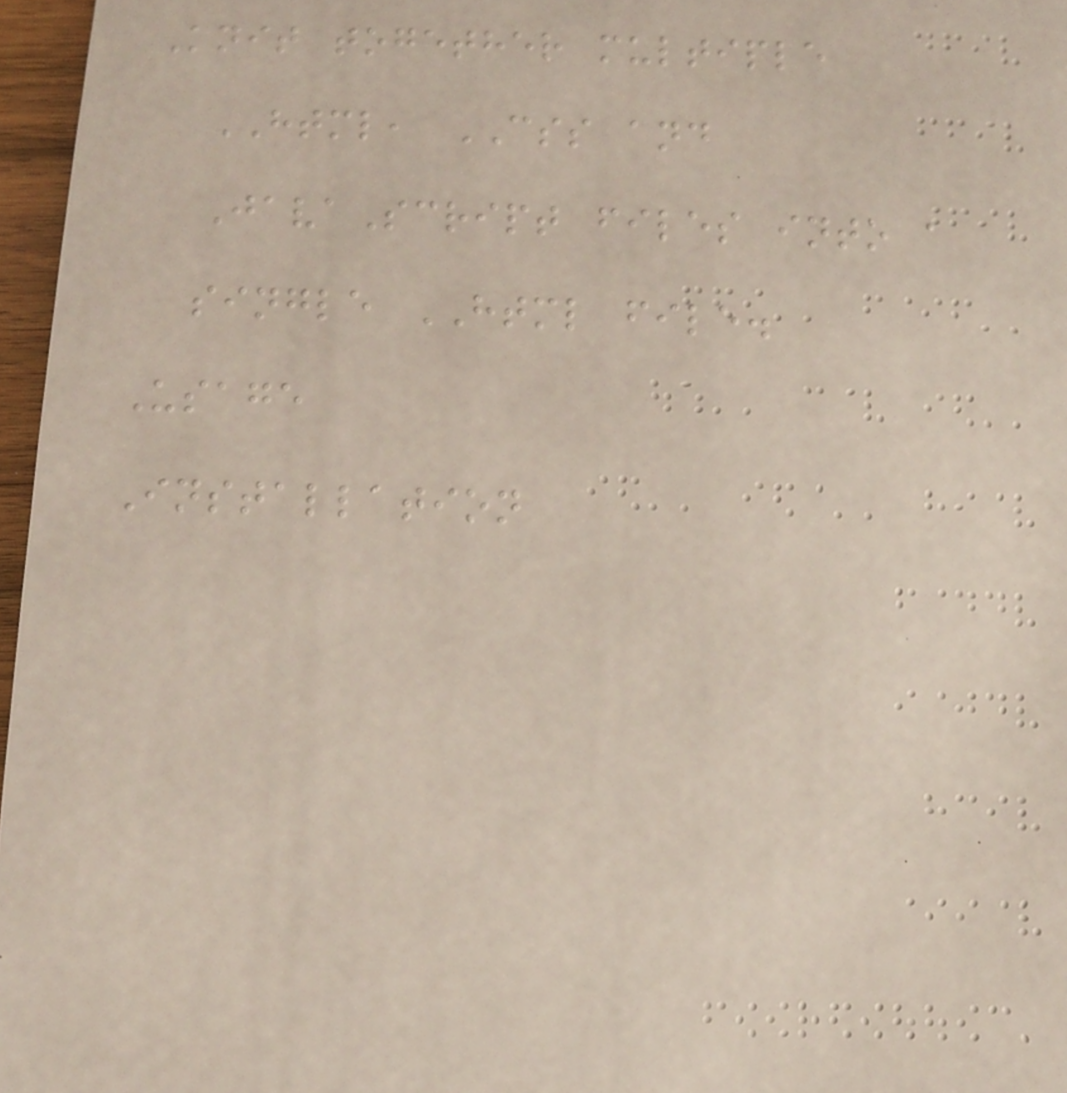Knit together multiple
HTML, CSS and
JavaScript files into a
single HTML file.
Usage
Installation
